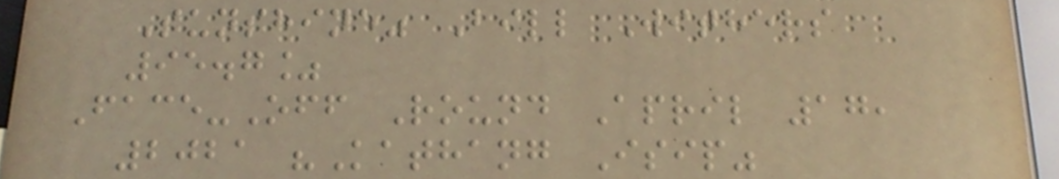Sunshine" Bill Withers
95.7%
Face-Off Round April 17,
2021 "Kathang Isip"
